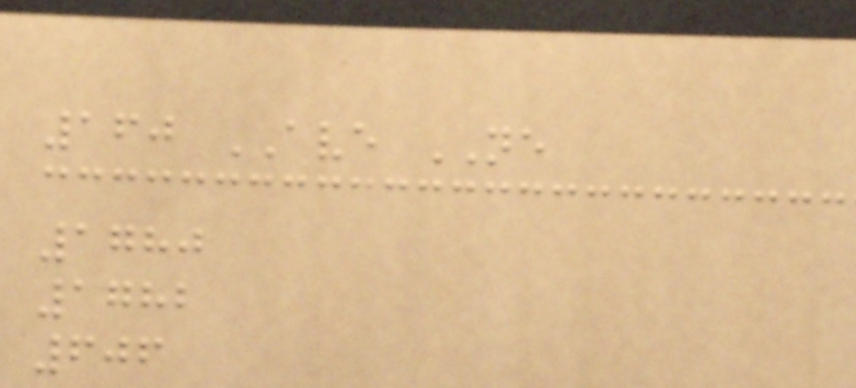160 AVE NE
1780
1782
606
